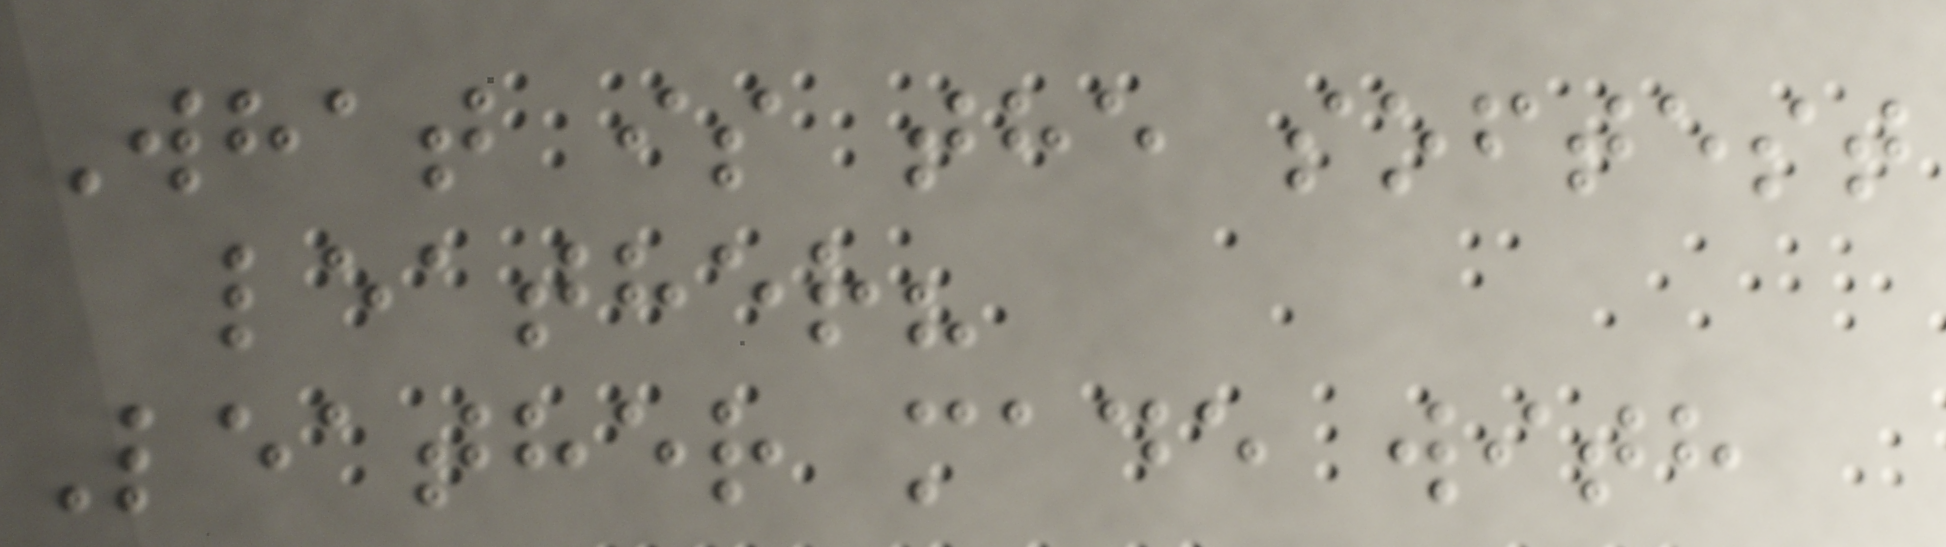What is the softest
leather?
Leather made with
